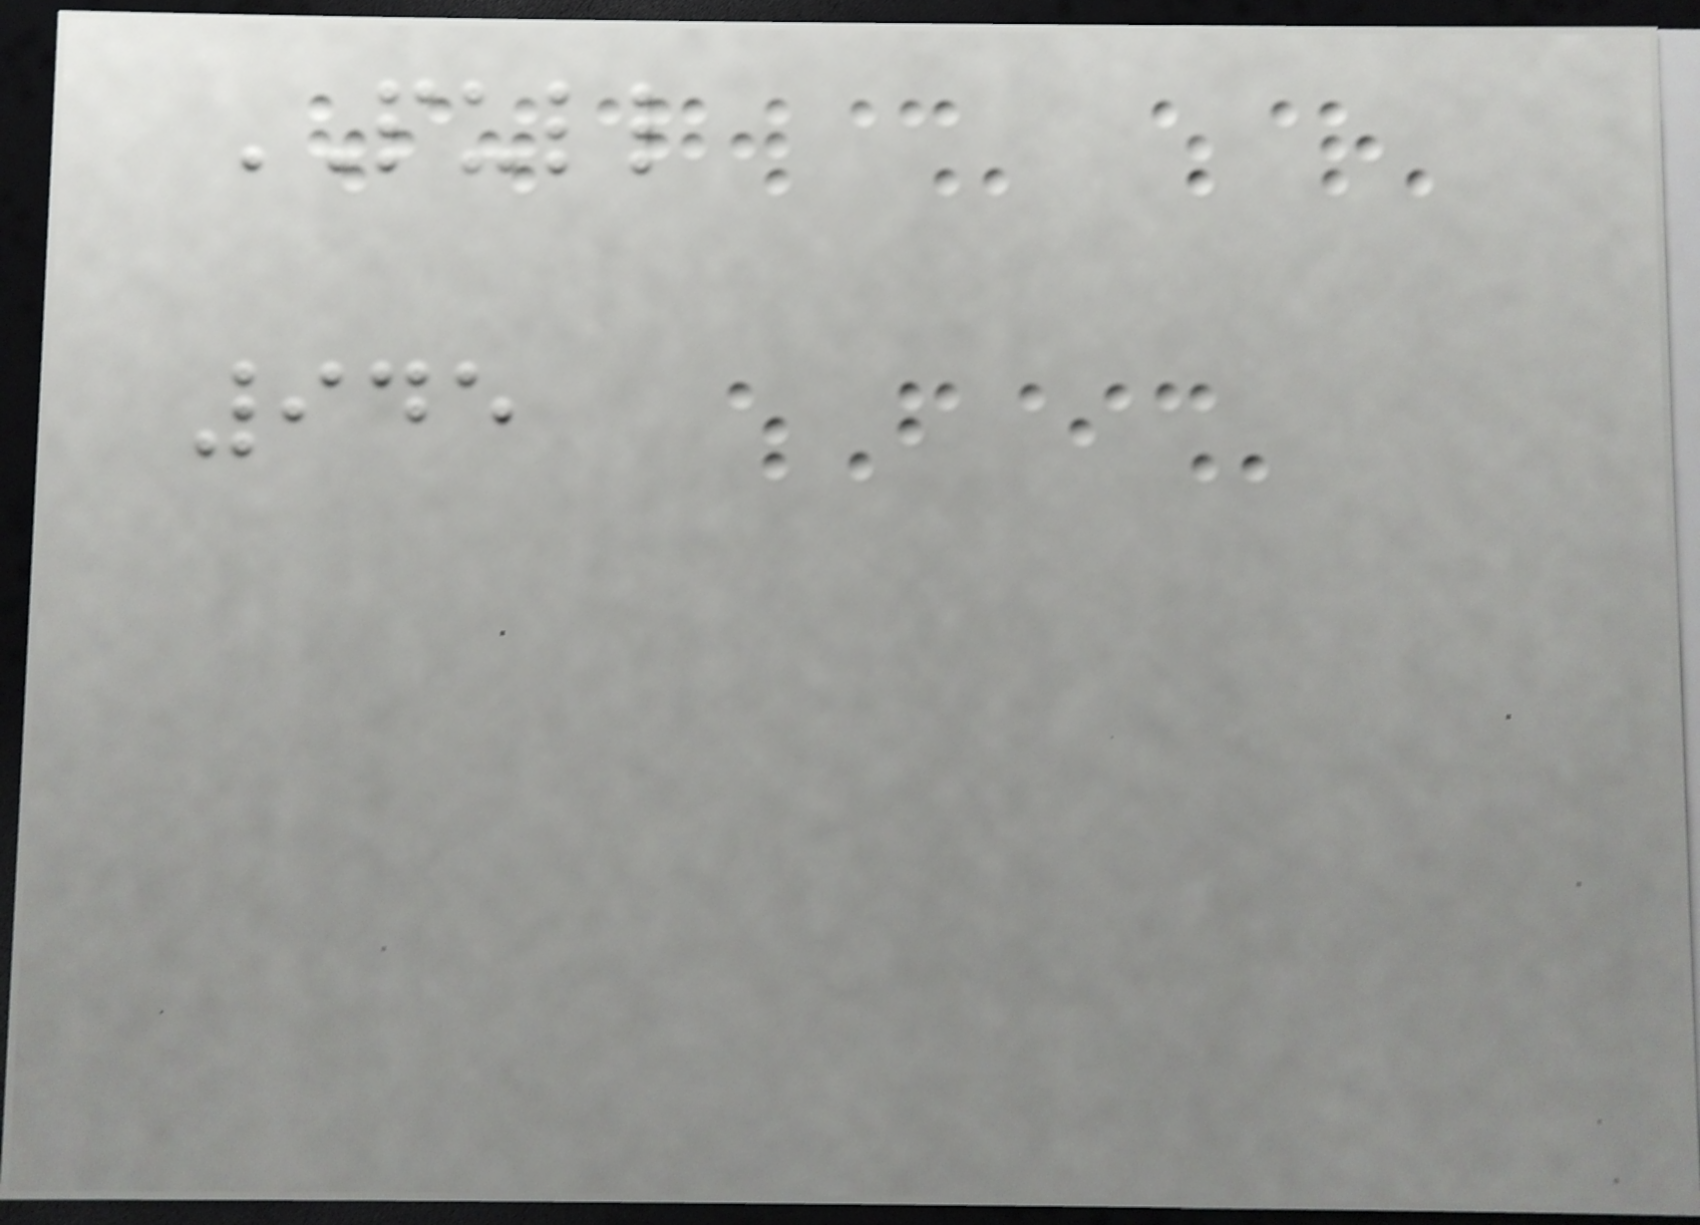PULL
945
